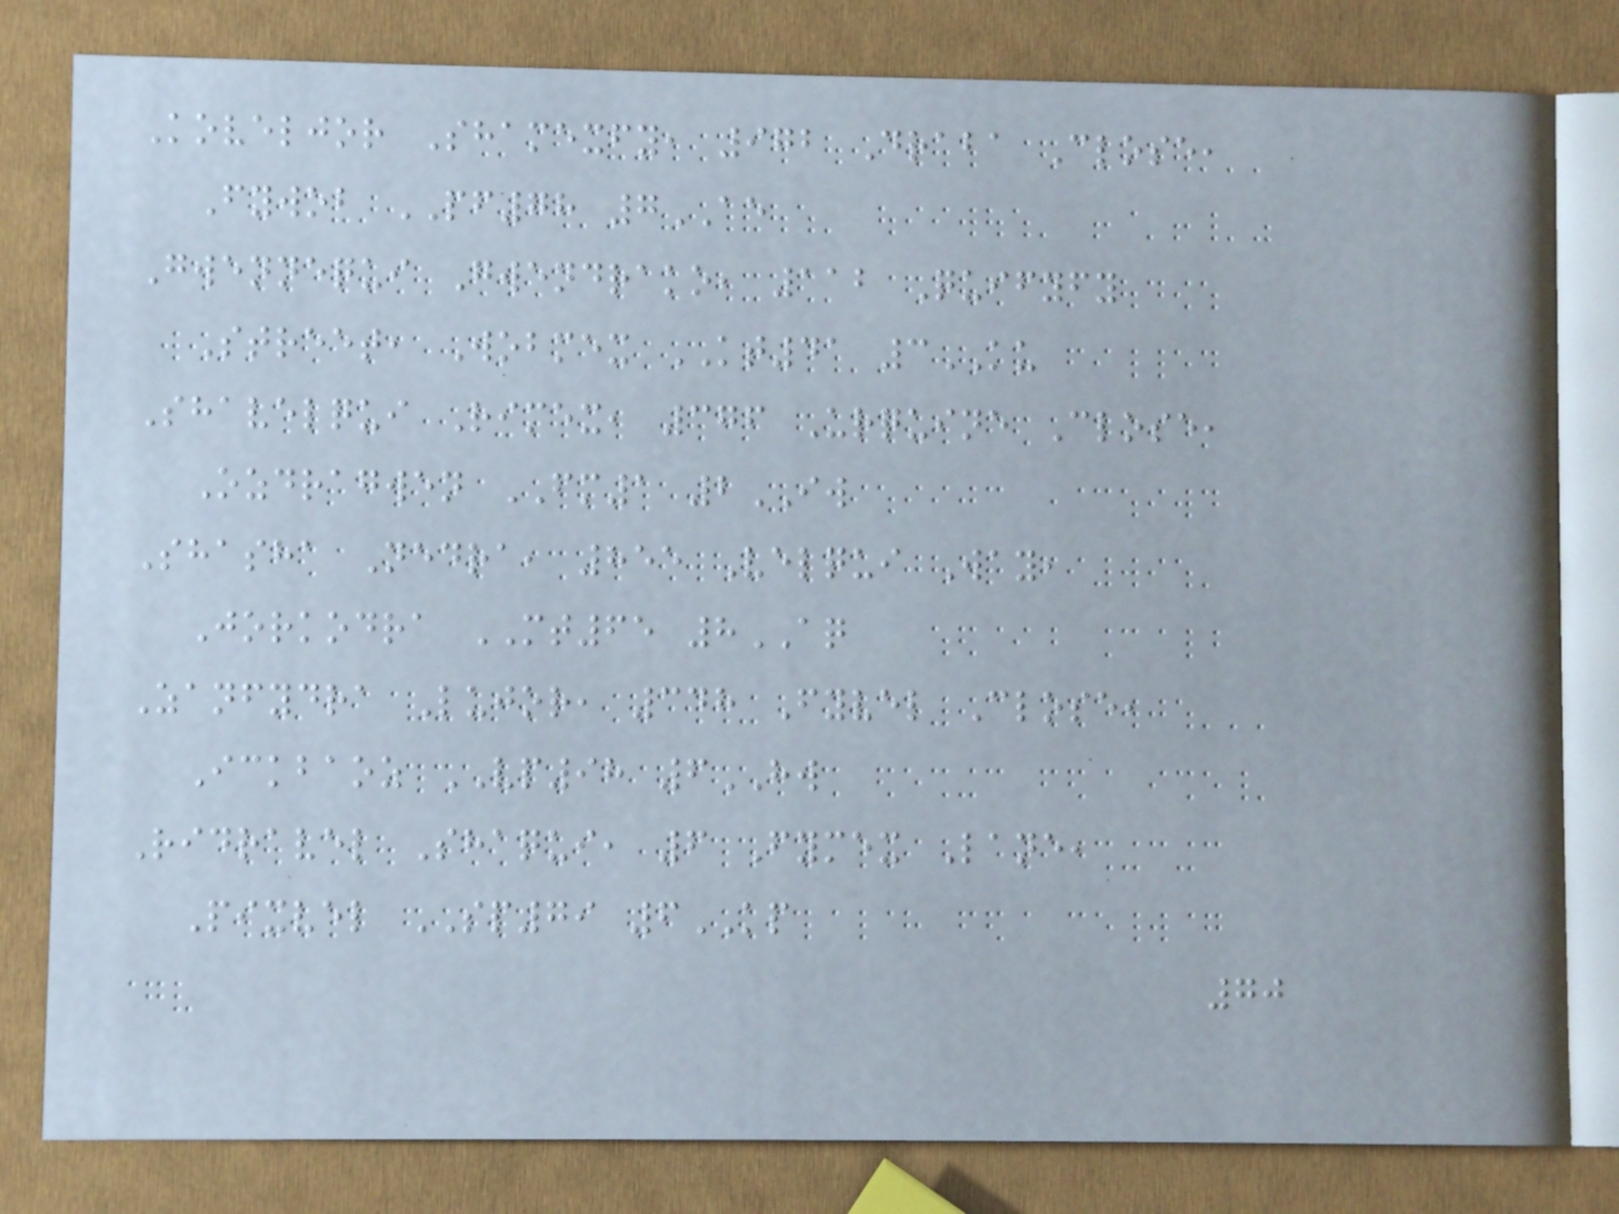Koveljor Shamexfy, 972 Draba Close,
Fywob PF78 7AE
Gwennequi Gwendrako, 112 Quifyfy
Street, Wobmex KT41 3KU
Shavelqui Rimex, 376 Urquine Close,
Ozdragwen FM1 2IW
Shasha Nedra, 855 Velqui Way,
Jorkodra MT65 8AQ
Zanfydra Lujor, 348 Fyvel Close,
Ickbaoz VP98 6HW
Ridravel Shaqui, 6 Fymex Lane,
Pixvel SP79 6KP
70
